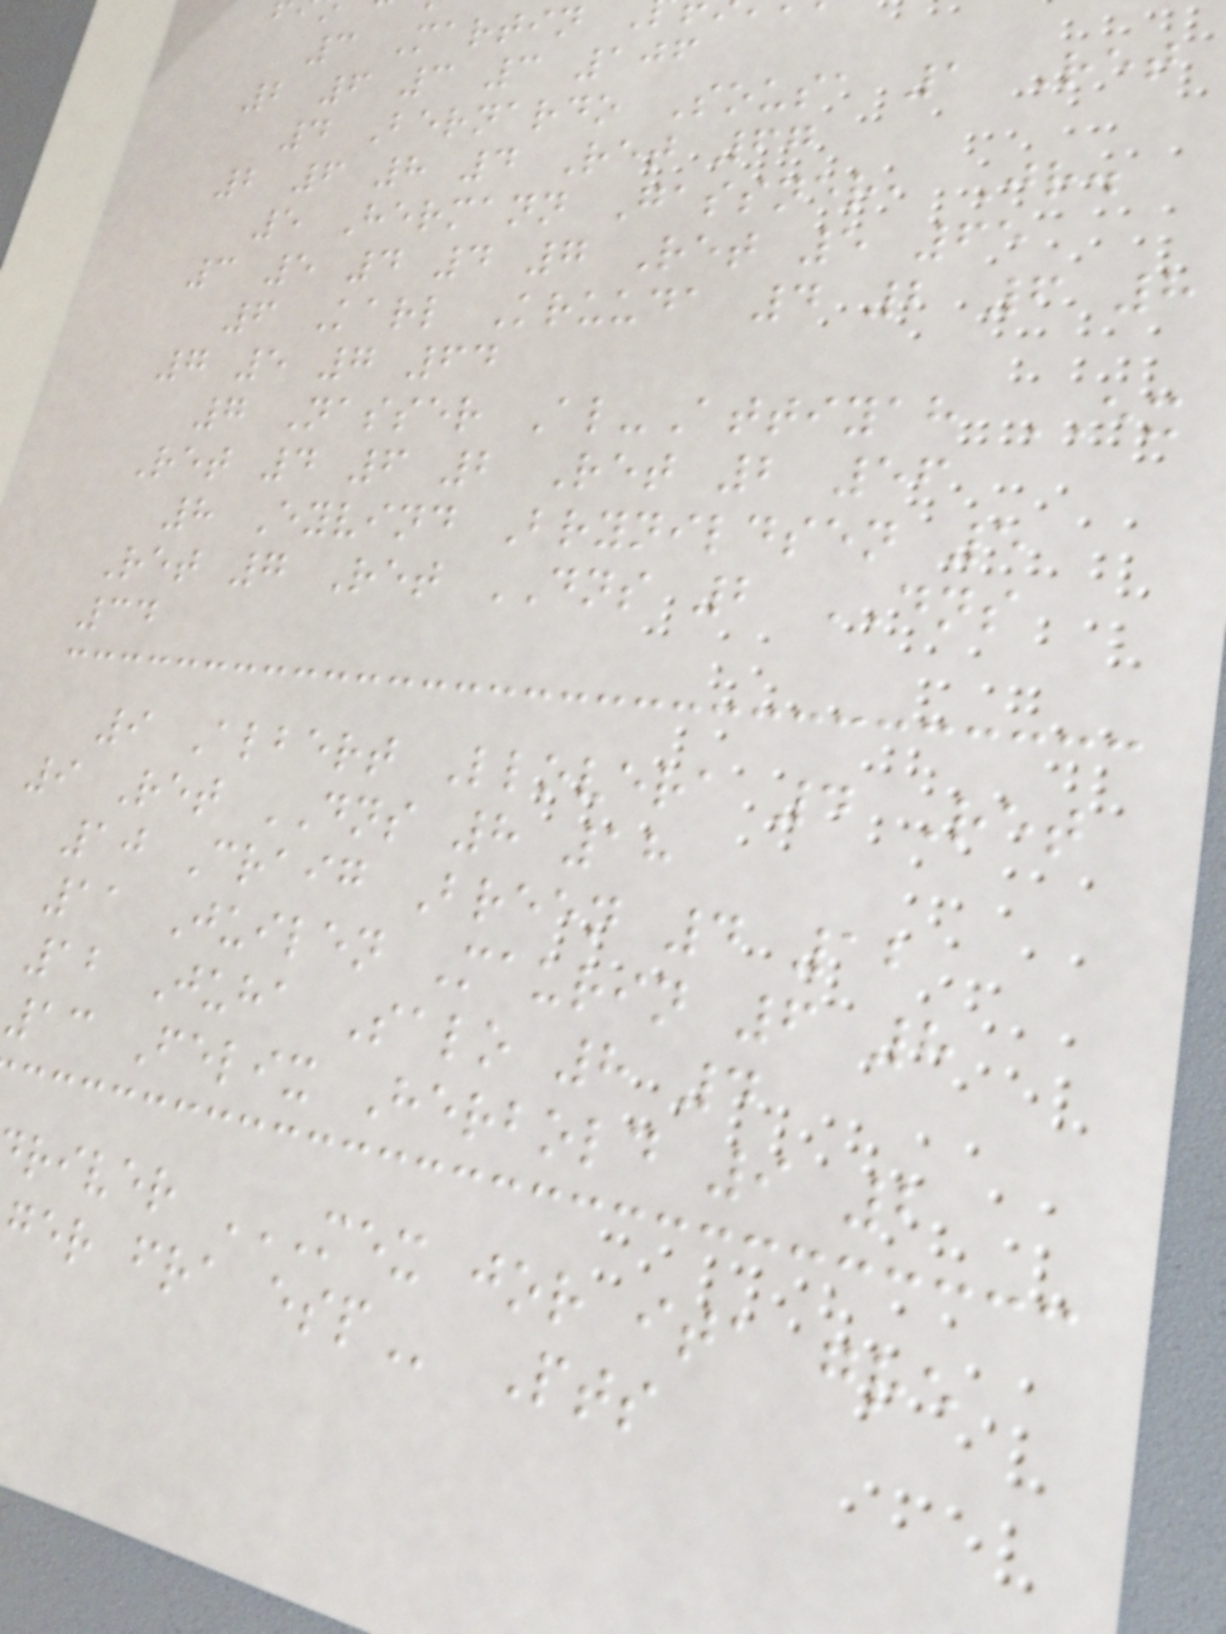3 Martin
2 6 3 3 106
4 Bernardo Sousa 1 Ret
2 6 8 4 Ret 67
5 Hermann Gassner, Jr.
3 5 4 4 7 Ret 5 65
6 Karl Kruuda 4 2 6 8
7 5 7 64
7 Nasser Al-Attiyah EX
Ret 4 6 2 Ret 2 56
8 Eyvind Brynildsen 5
Ret 7 Ret DNS 2 DNS
34
9 Albert Llovera 4 Ret
9 Ret DNS 8 18
10 Craig Breen 4 12
11 Juilen Maurin 6 8
12 Juha Salo 8 4
13 Felix Herbold 9 2
ger fra
